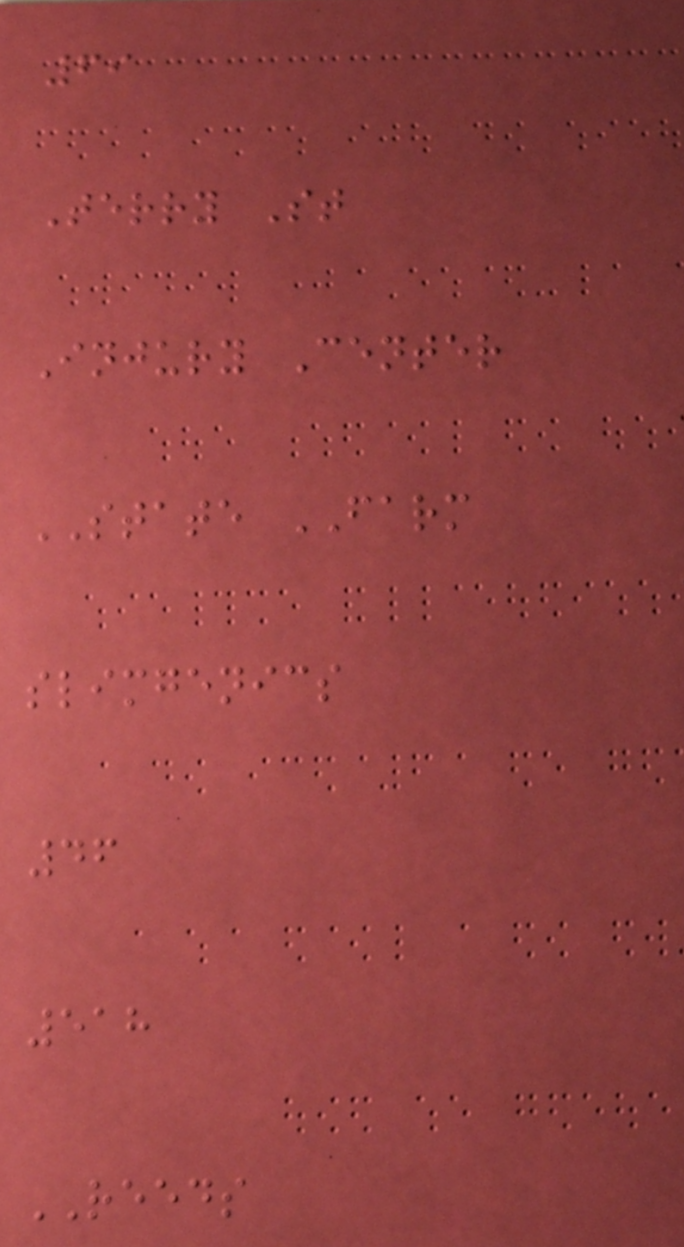69
Terry St
Injury Center
STATE FARM
slimgenics
46
518
REEDS
